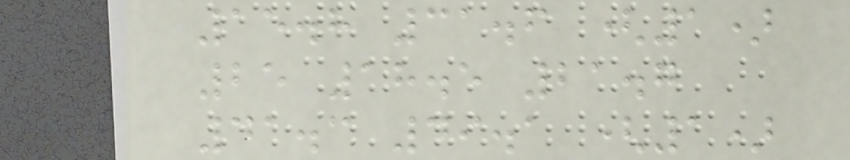15.8 31.6 (1)
25 18.5 21.7
41.3 49.1 (1)
